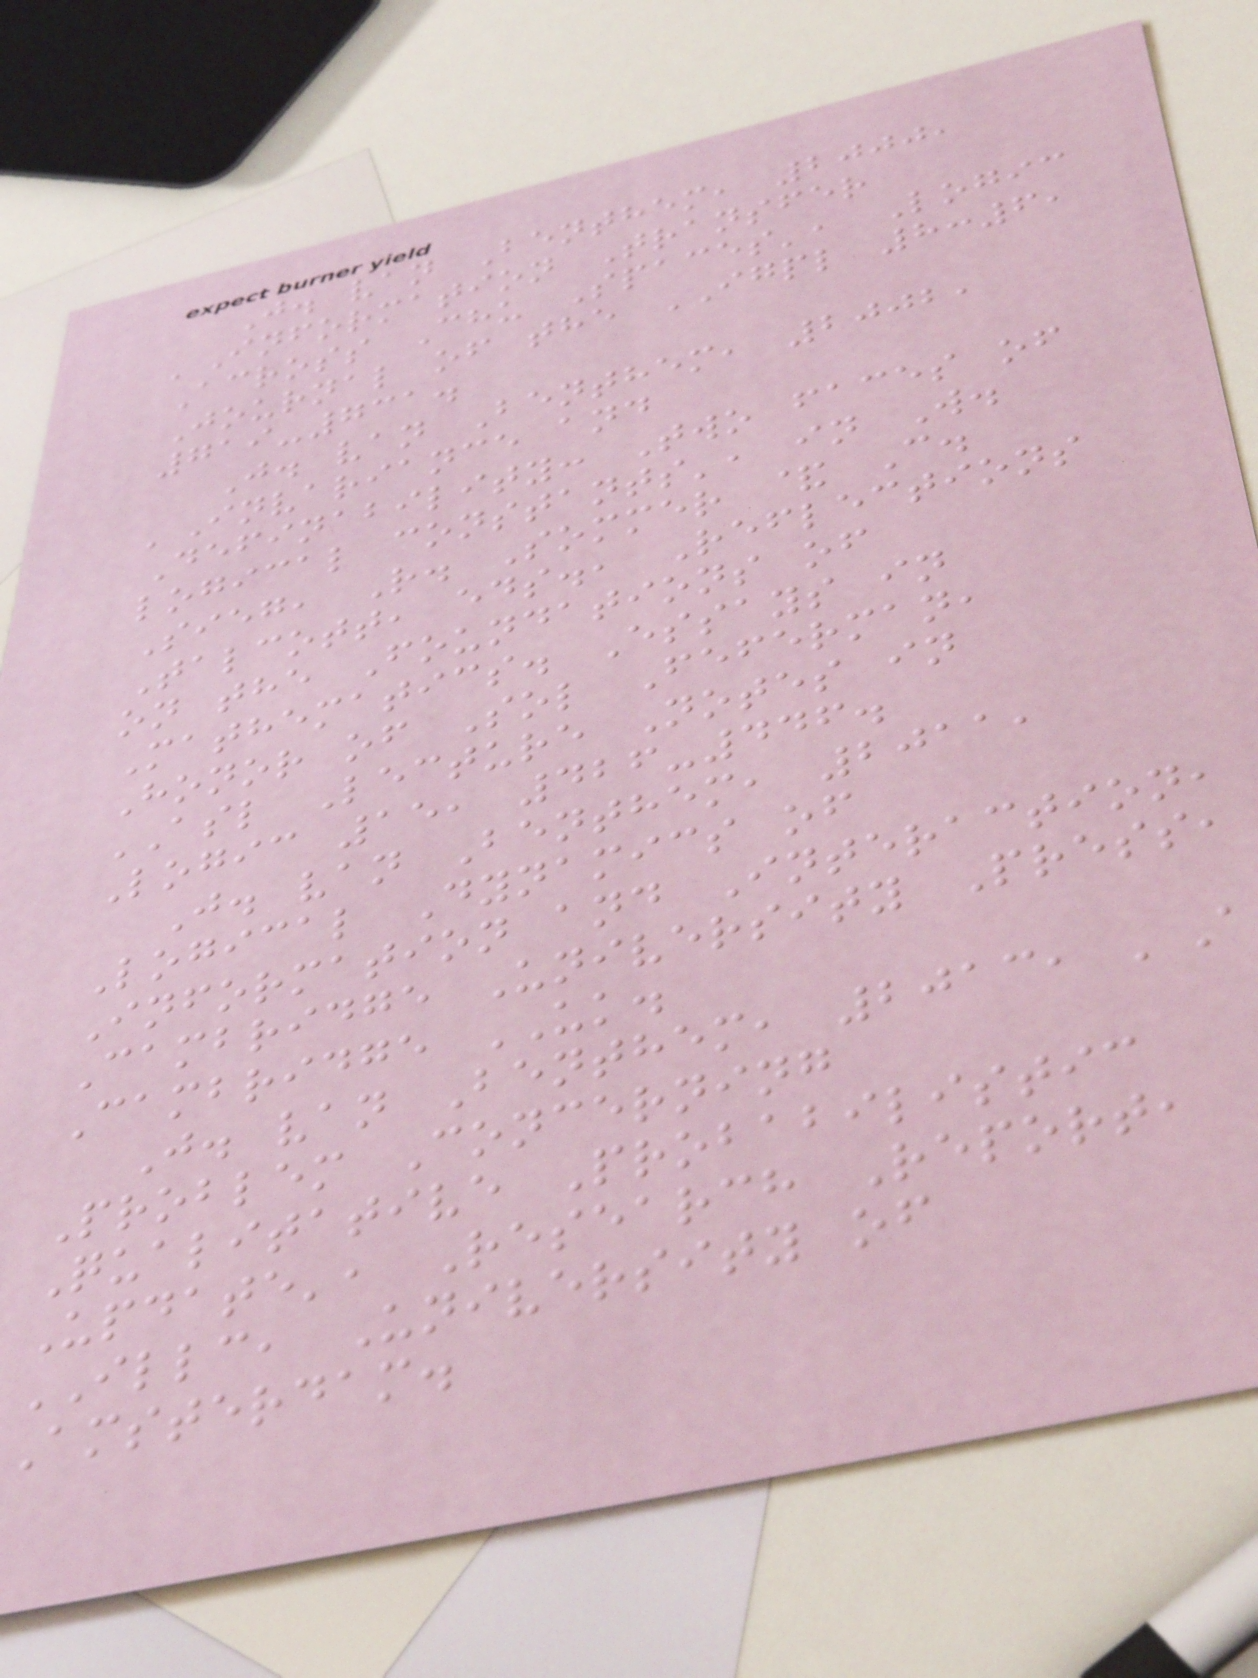J. van Benthem, 2000,
'Information Transfer
Across Chu Spaces', Logic
Journal of the IGPL 8:6,
719-731.
J. van Benthem, 2002,
'Invariance and
Definability: Two faces of
logical constants', in W.
Sieg, R. Sommer & C.
Talcott, eds., Reflections
on the Foundations of
Mathematics. Essays in
Honor of Sol Feferman,
ASL Lecture Notes in
Logic 15, 426-446.
J. van Benthem, 2011,
Logical Dynamics of
Information and Interaction,
Cambridge University Press,
Cambridge UK.
J. van Benthem, 2013, 'A
Problem Concerning
Qualitative Probabilistic
Update', Research Report,
ILLC, University of
Amsterdam.
